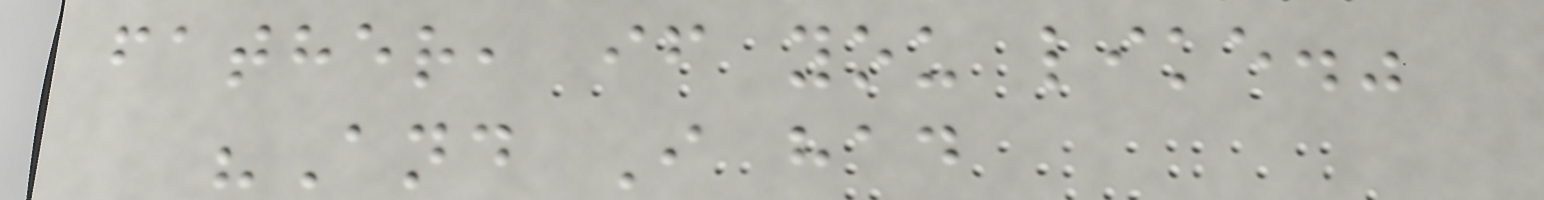father, if you like."
"And I had
